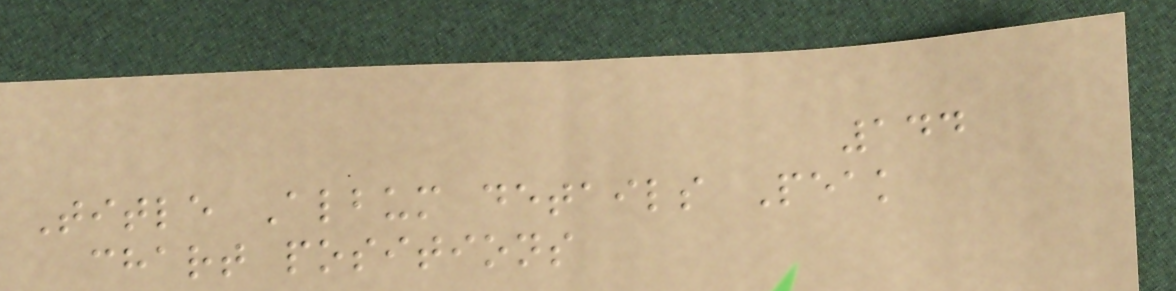144
Title Album details Peak
chart positions
